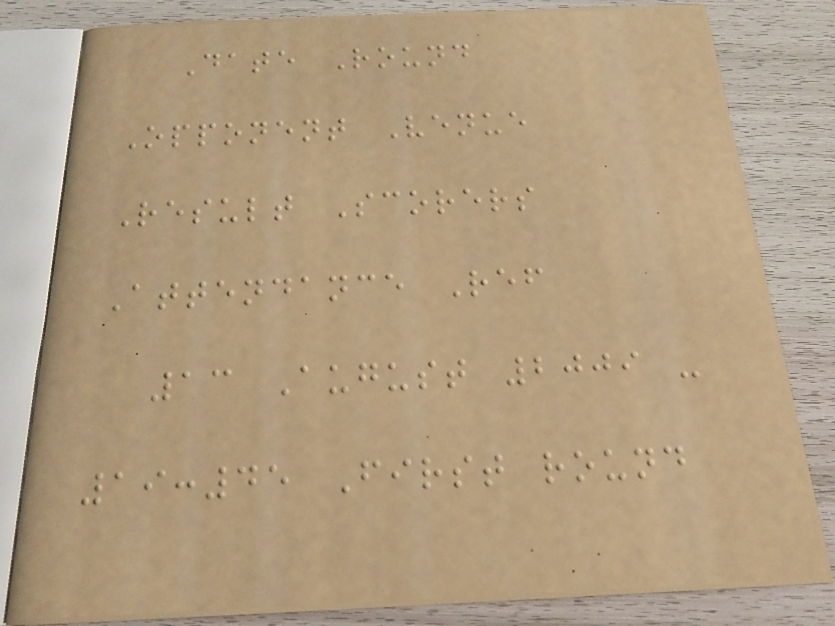Date Round
Opponent Venue
Result Scorers
Attendance Ref
13 August 2009 -
19:45 First round
